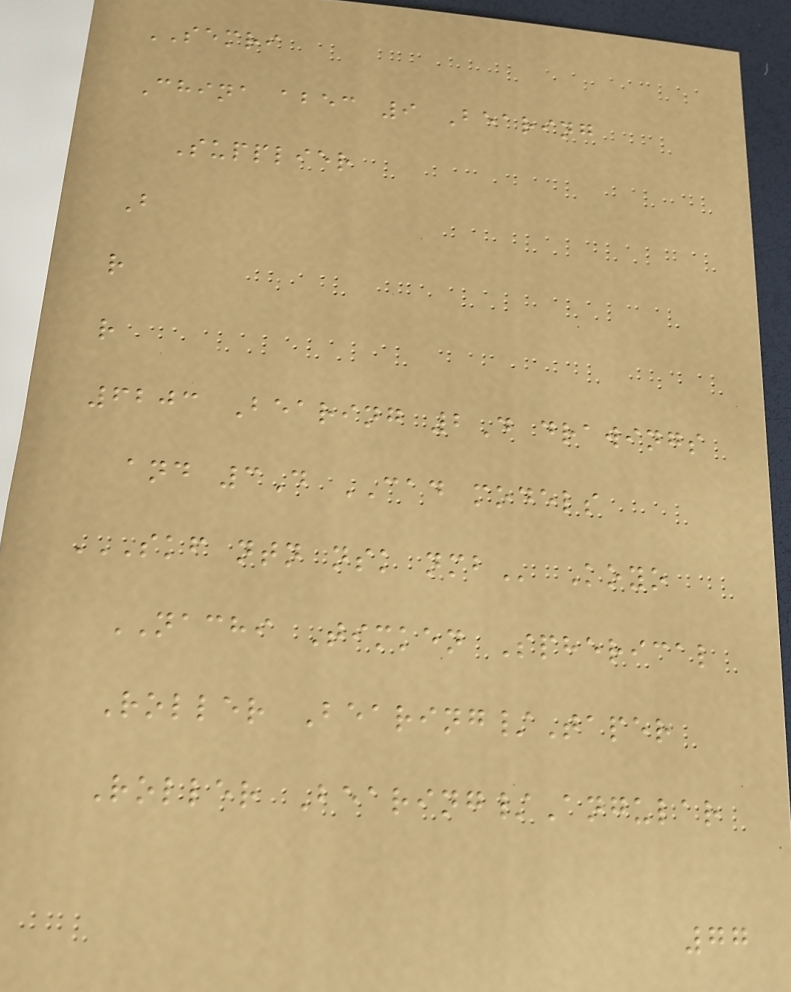SEMRI
China abec 9 Bearing
Supplier
B
r
r
6203 Bearing 2D drawings
and 3D CAD models
SKF NTN NSK NMB Koyo
NACHI Timken Spherical
Roller Bearing/Taper
Roller Bearing/Angular
77
